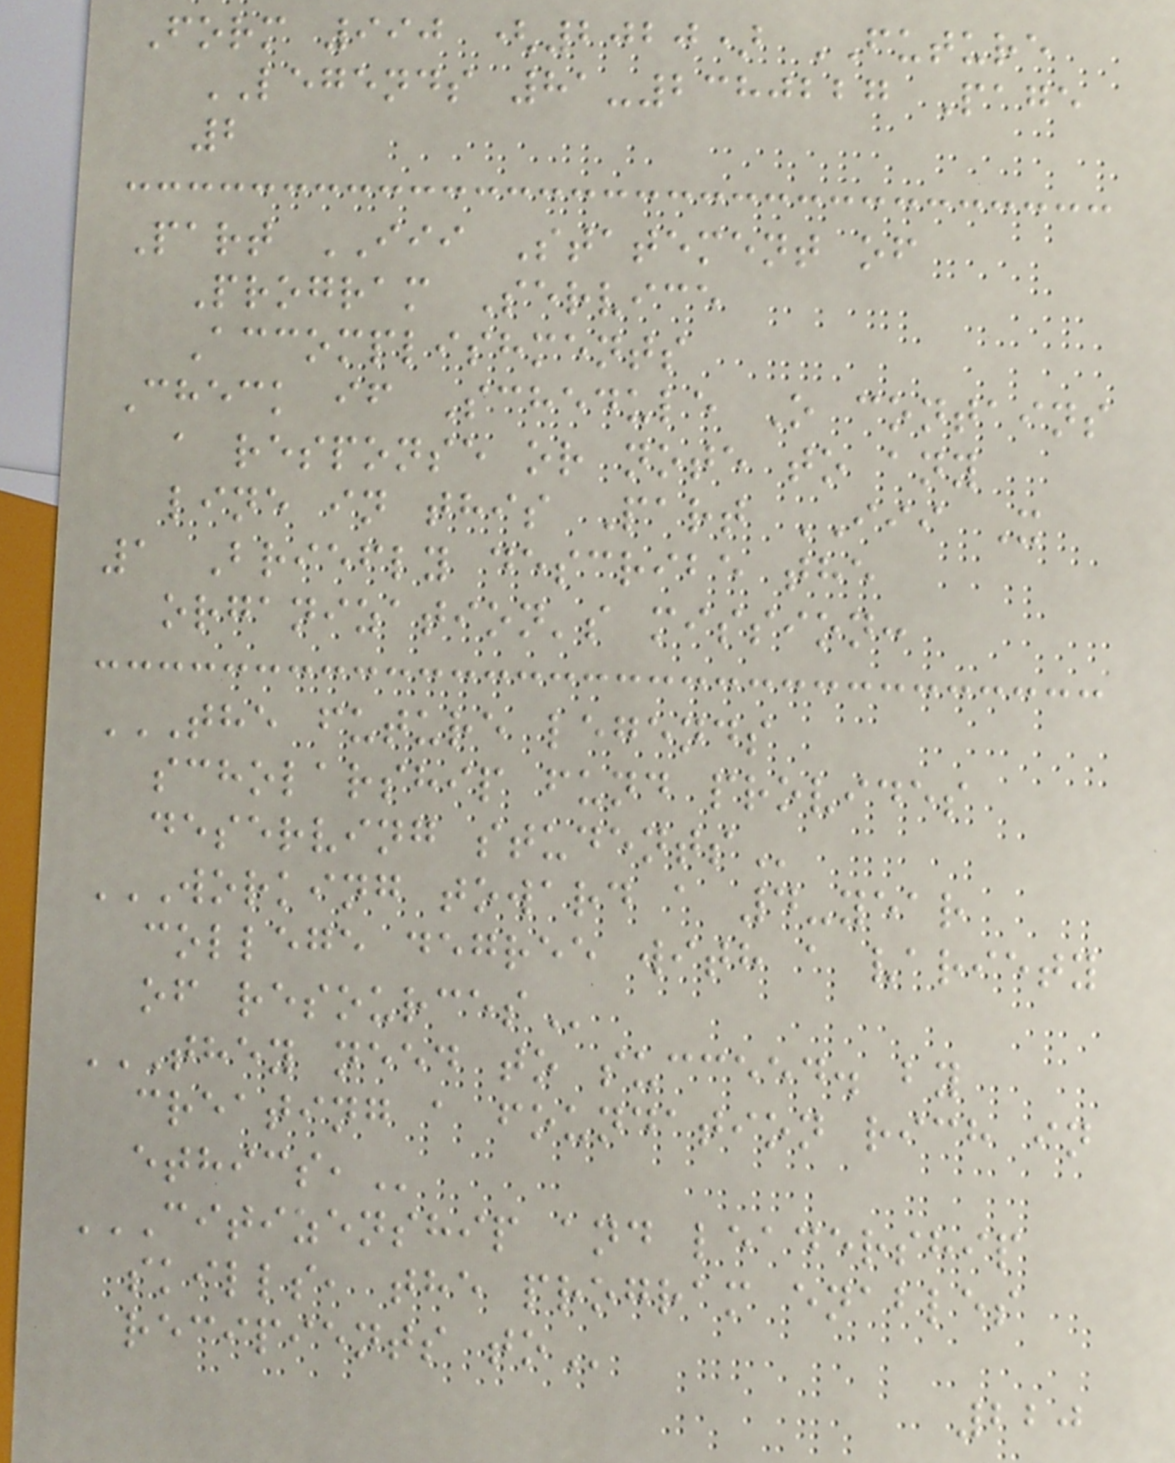Form 990 (2020) FUTURE
LEGENDS 81-2380227 Page
2
Part III Statement of
Program Service
Accomplishments
Check if Schedule O contains
a response or note to any
line in this Part III X
1 Briefly describe the
organization's mission:
THE FUTURE LEGENDS
SCHOLARSHIP FUND PROVIDES
DESERVING STUDENTS
WORKING TOWARD A 4-YEAR
COLLEGE DEGREE WITH A VARIETY
OF RESOURCES
THEY NEED TO SUCCEED. BY
CREATING A FOUNDATION RICH IN
ETHICS,
CITIZENSHIP AND LEADERSHIP
SKILLS, THE PROGRAM ENABLES
RECIPIENTS TO
220
